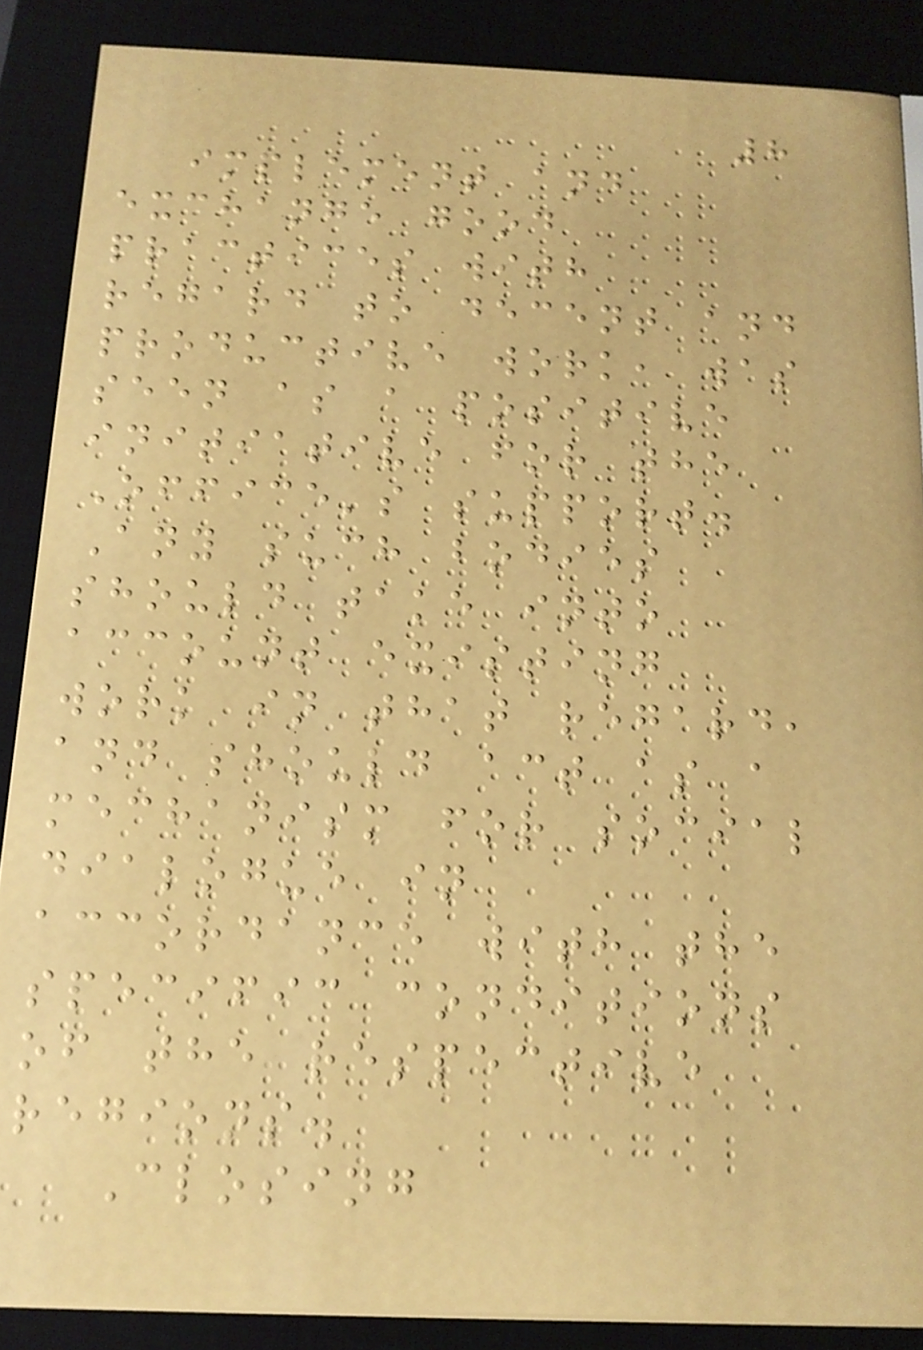8
implement and
exchange good
practices with
regard to decent and
productive work, was
seen as a positive
initiative for the
Office's support.
Any such bodies
should take into
account existing
work in that regard,
and should act as a
mechanism for social
dialogue in
accordance with the
specific conditions
of the respective
regions.
Closing
